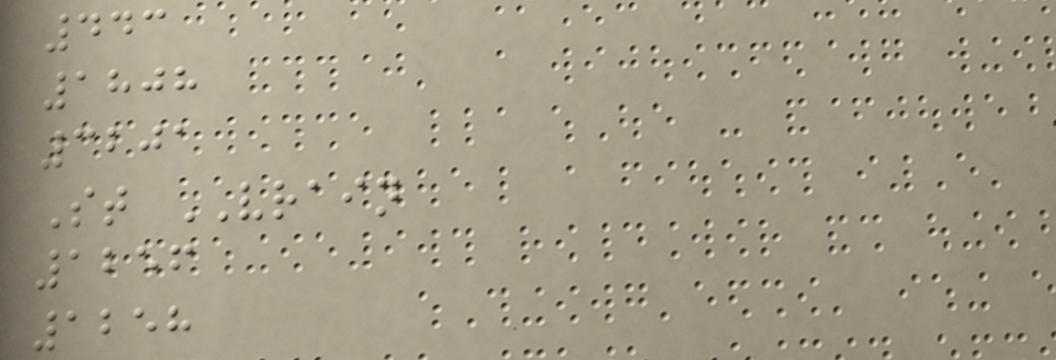443
1808
3201
St VRAIN
1256
1258
